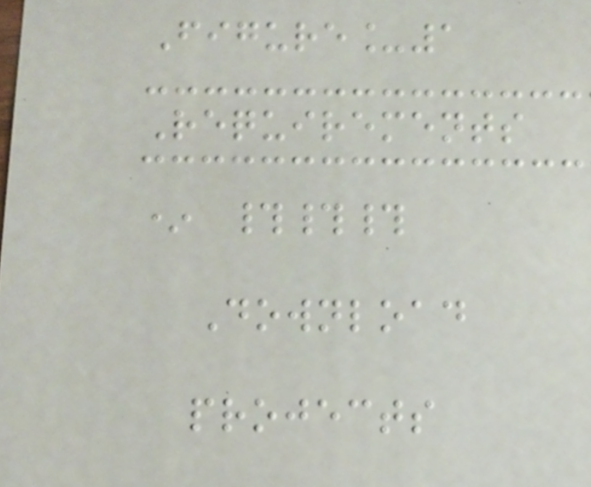Figure_1
Requirements
* ###
Download
projects
